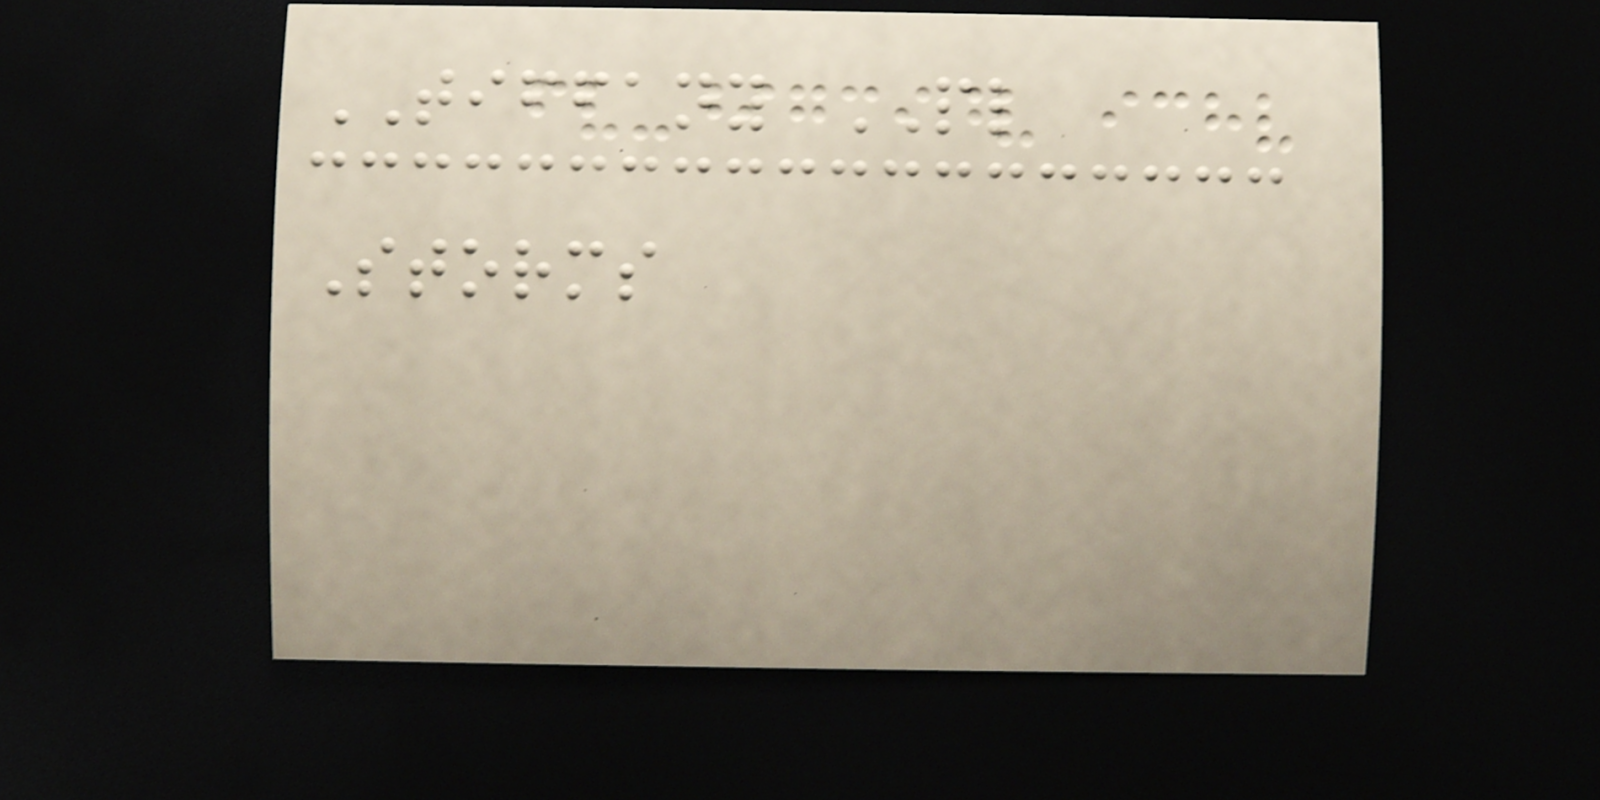TIFFANY PL
Storms
